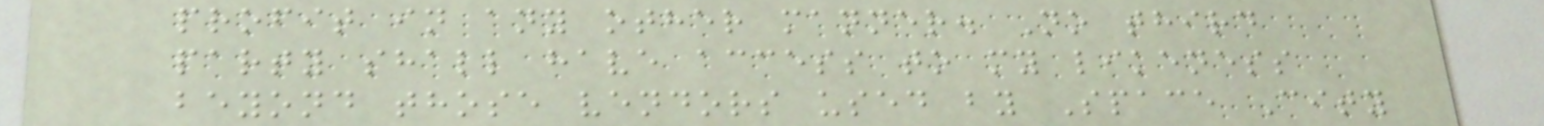profit in any other manner. No third
party shall have access to my likeness
beyond those vendors used by Space City
